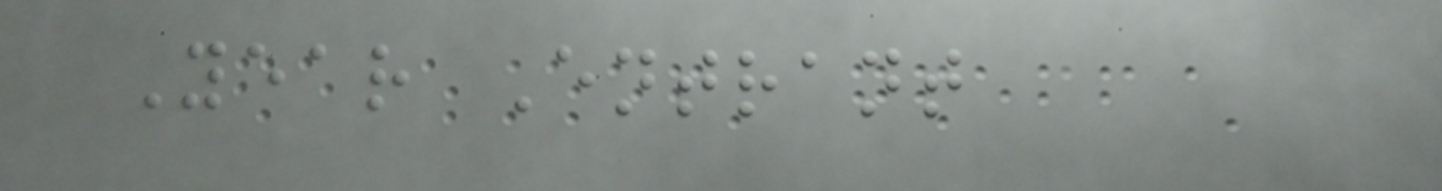Year Entrant
